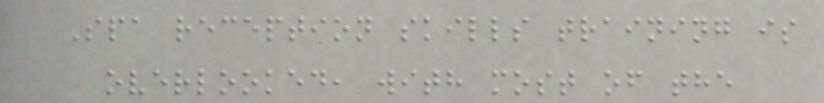Spa reception skills training is
overlooked, with most of the
